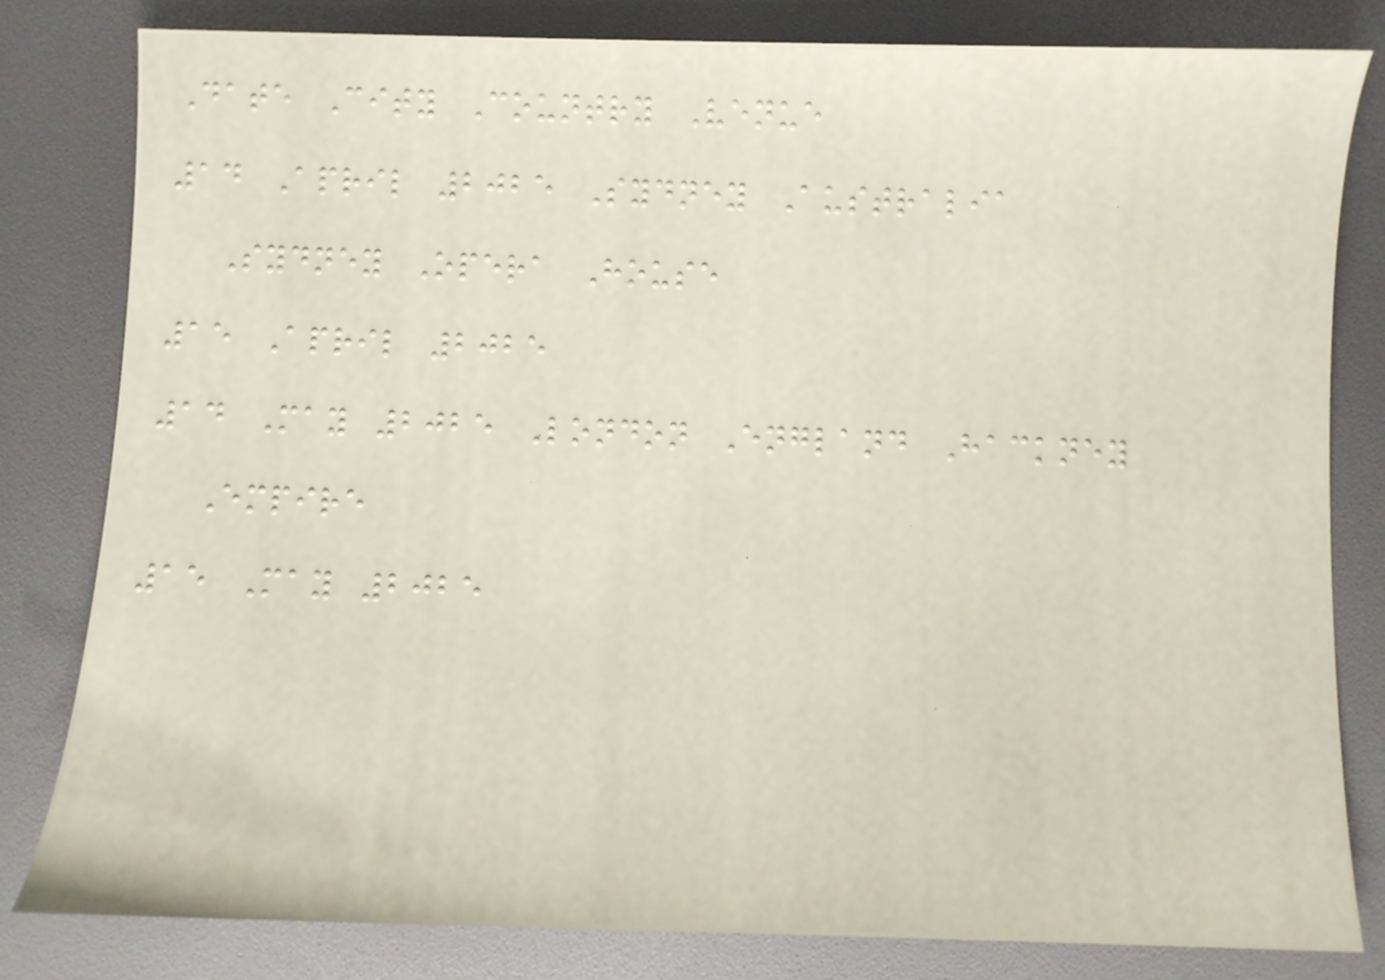Date City Country Venue
14 April 2025 Sydney Australia
Sydney Opera House
15 April 2025
14 May 2025 London England Hackney
Empire
15 May 2025
